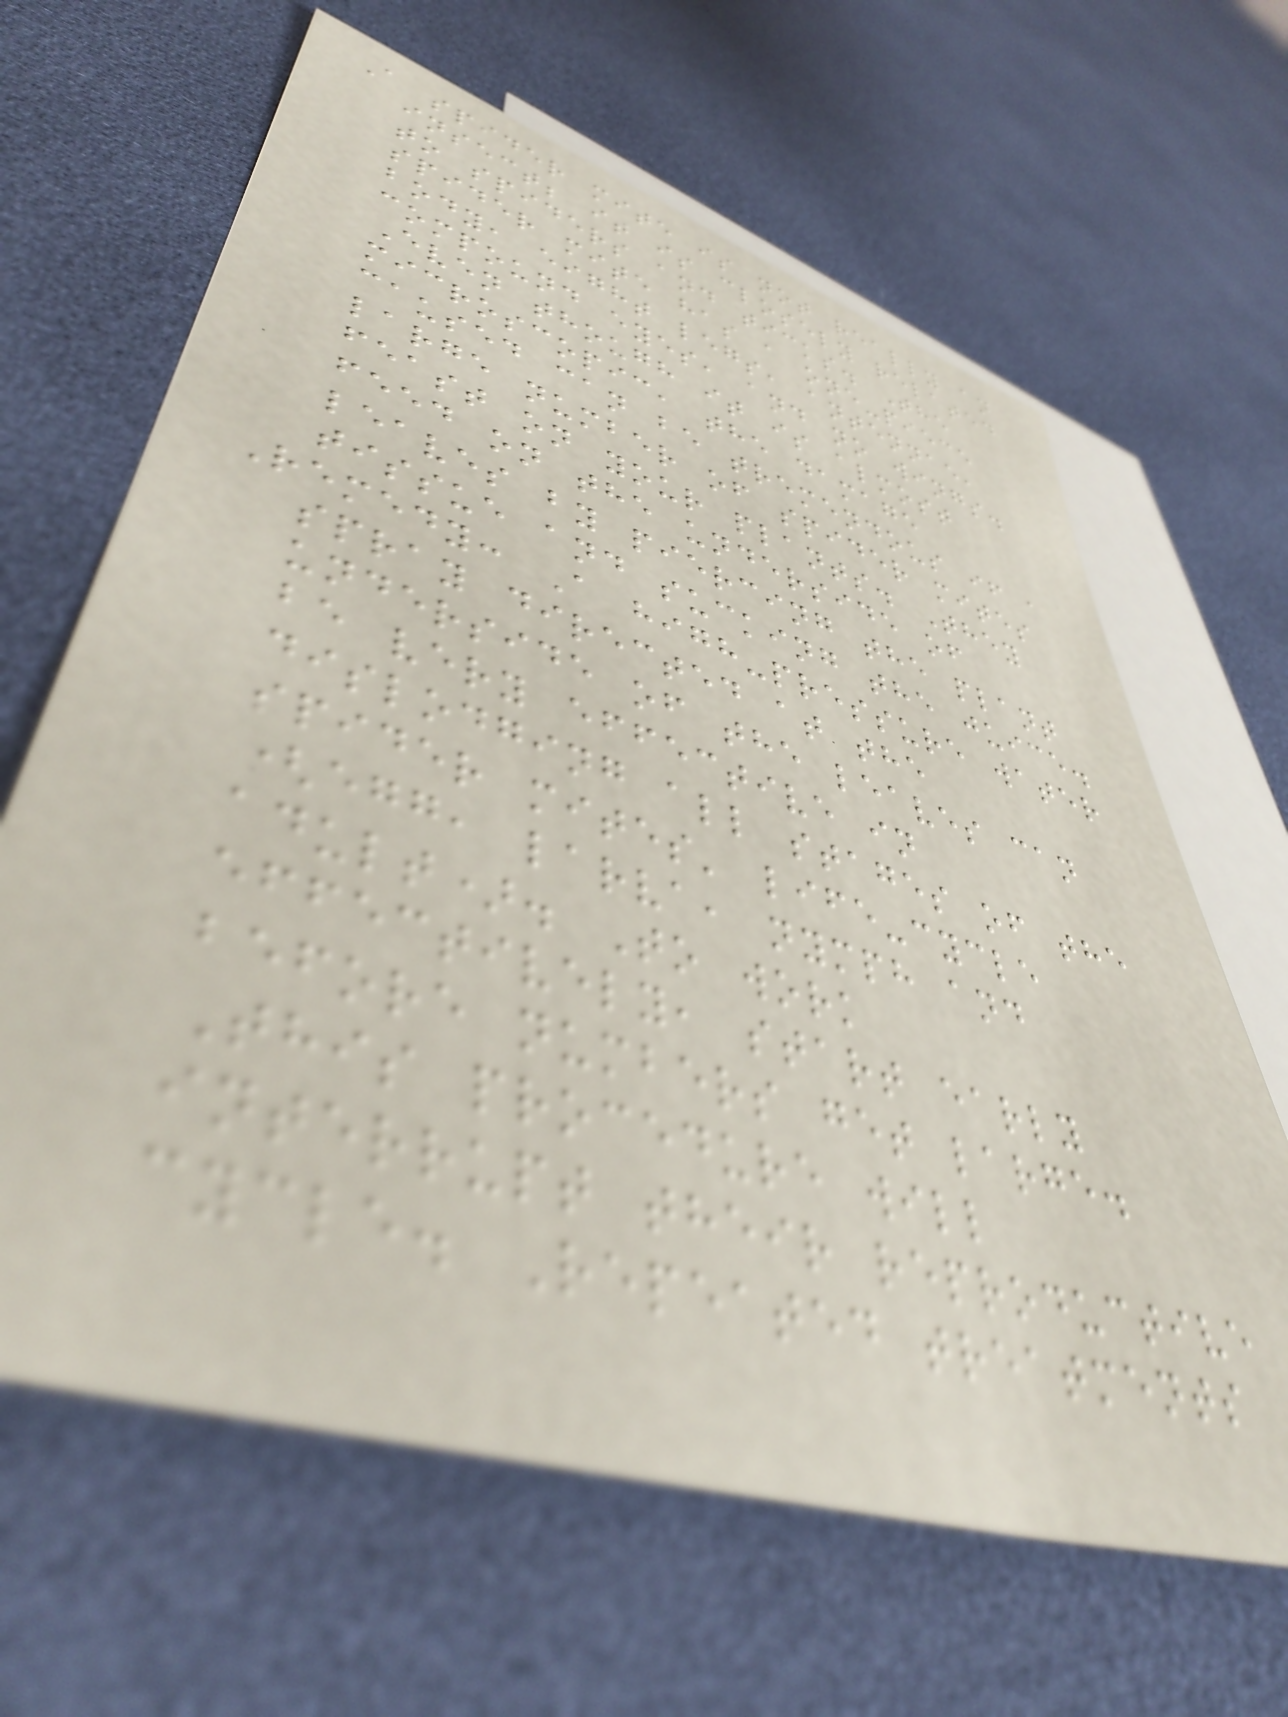A spider mite is not really an
insect; it is closely related
to spiders and ticks. The
spider mite has a one-piece
body, eight legs, antennae,
compound eyes, and no wings.
Even though it is almost
microscopic, the damage
caused can be tremendous if a
large number of spider mites
feast on your plants. They
feed on the underside of
leaves by piercing the plant
tissue and sucking the juice.
Remedy: A high-pressure water
spray directed at the
underside of the leaves can
be very effective in
dislodging all stages of the
spider mites' life-cycle
(egg, larva, nymph and
adult). To work
effectively, start early
before numbers get large.
This procedure will
interrupt their reproductive
cycle. Repeated treatments
